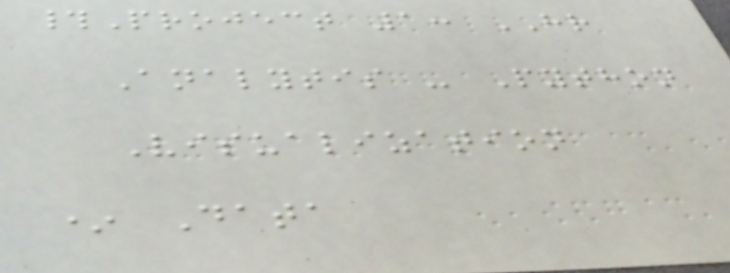#Project 1: HR
Analytis - Python
Visualization
* Data
